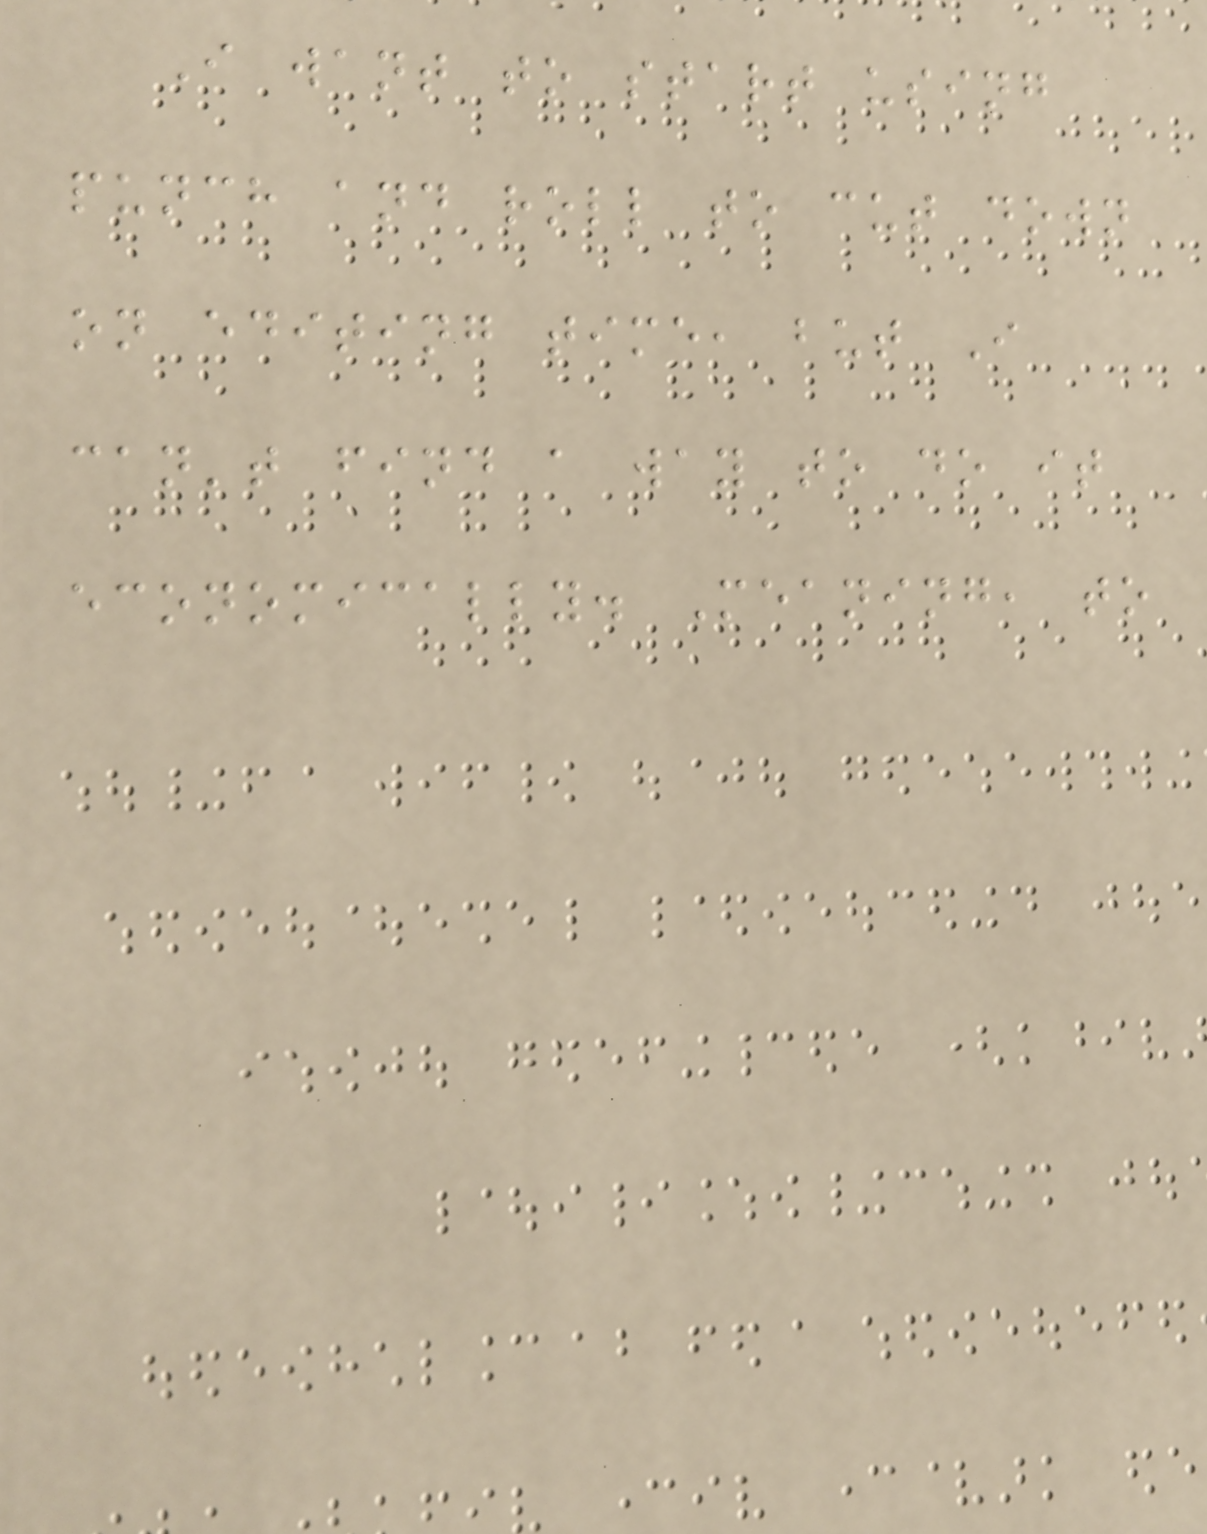I want to start using
punch and roll to cut down
on editing time, but I
can't find a way to do it
economically. Meaning, to
